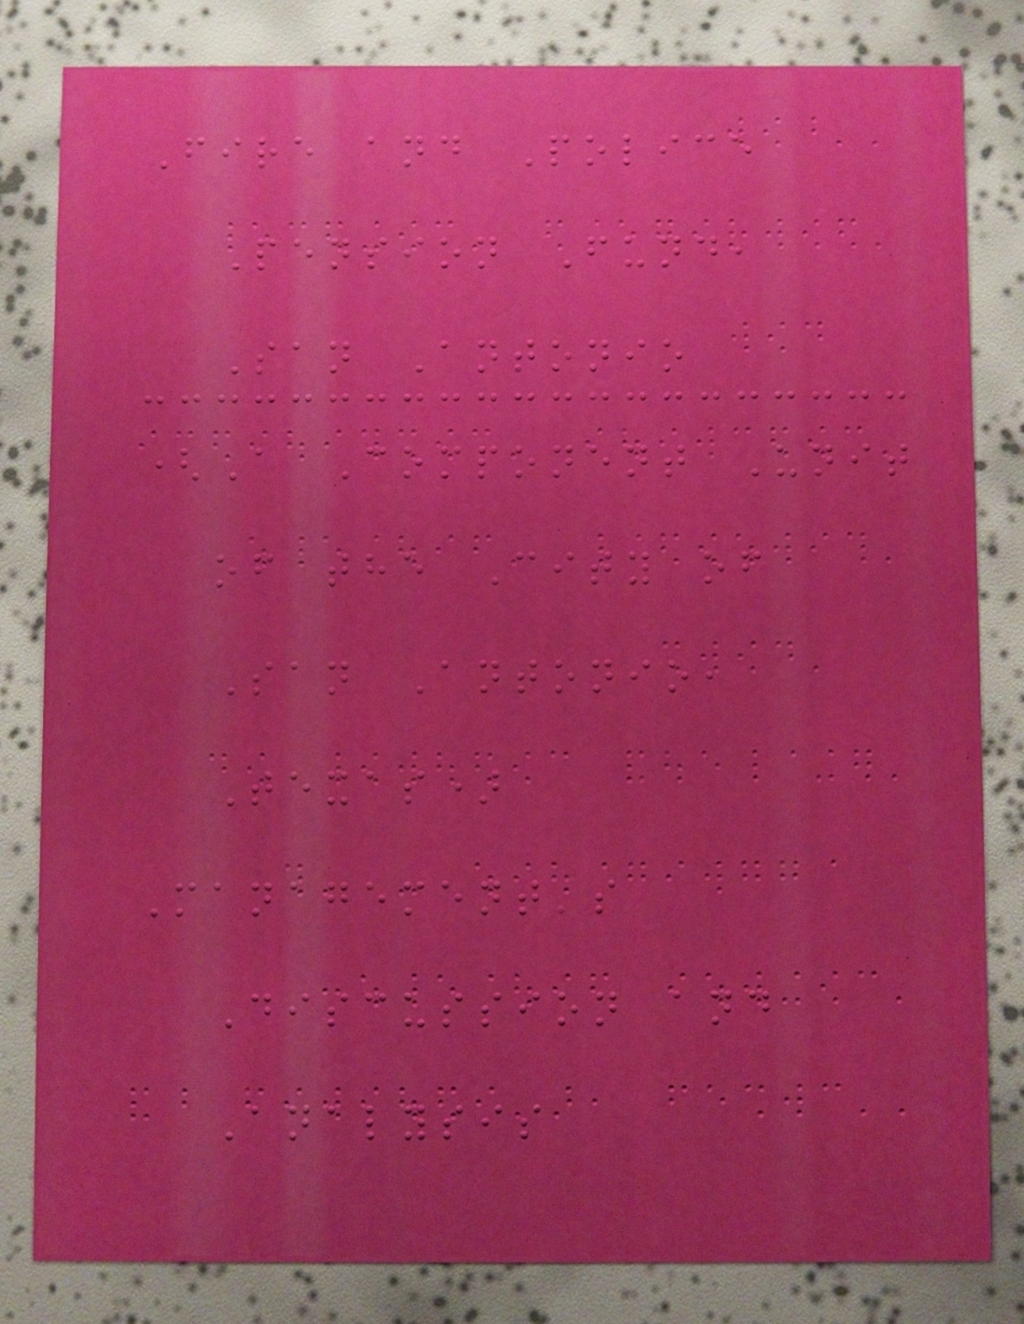Fire and Police
Pension Fund,
San Antonio
(A Component Unit
of the City of
San Antonio,
Texas)
Management's
Discussion and
Analysis
